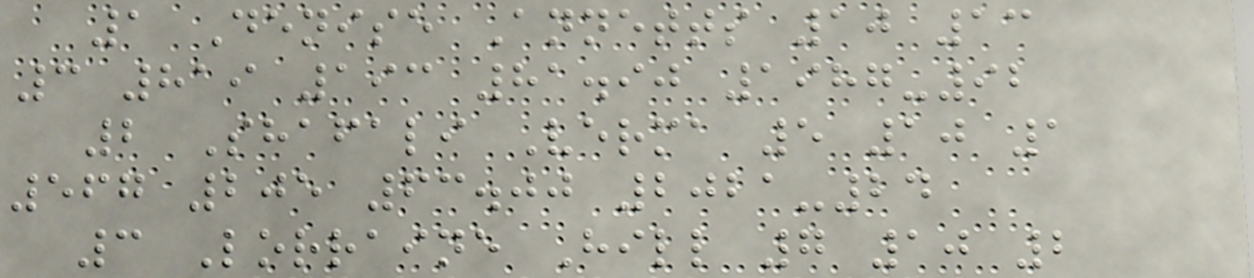1 Denise Annetts 10 13
3 819 193 81.90 1987-92
2 Shafali Verma 5 10 1
567 205 63.00 2021-24
3 Lorraine Hill 7 10 2
